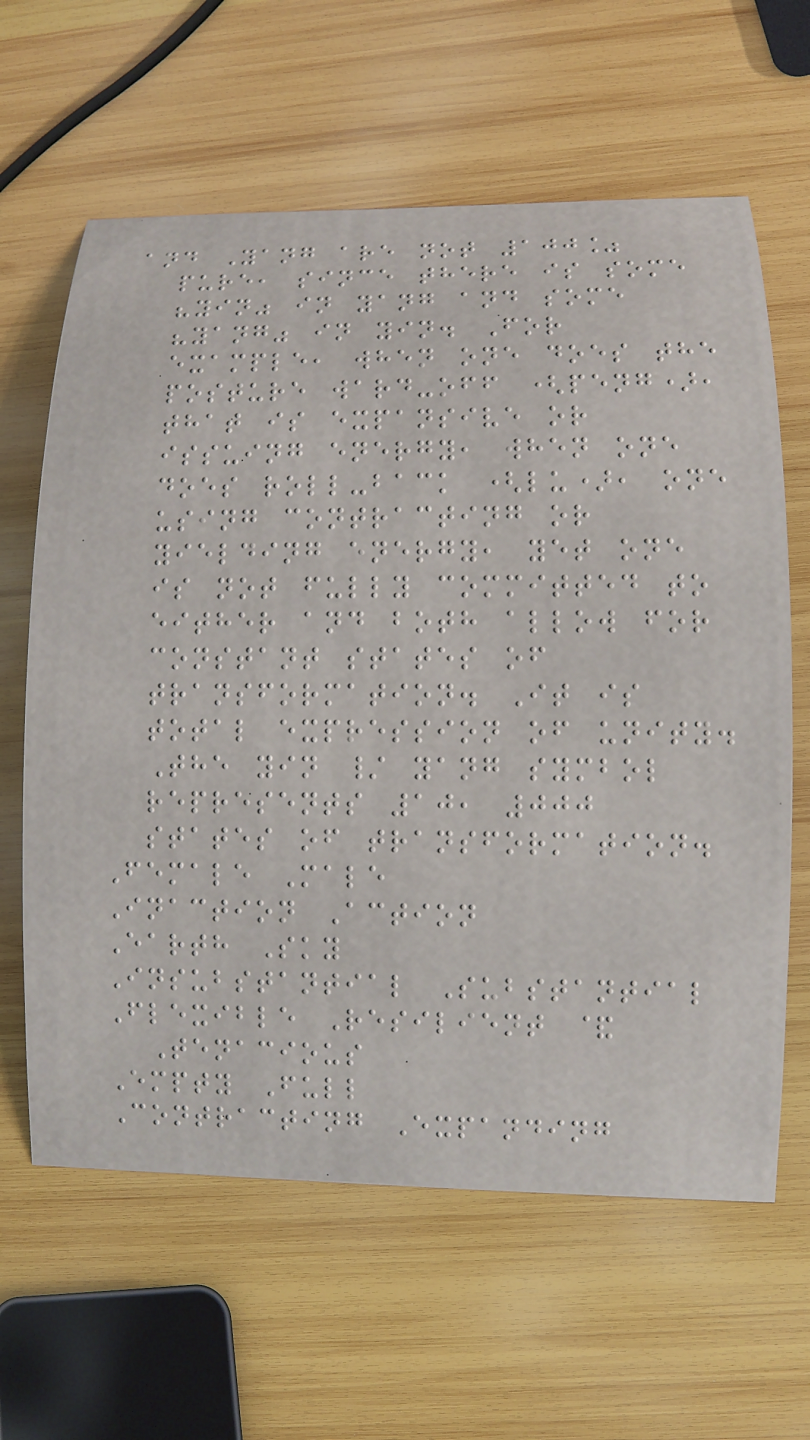and Yang are not 100%
pure, since there is some
"yin" in yang and some
"yang" in yin. For
example, when one does the
posture ward-off (peng),
that is expansive or
issuing energy, when one
does roll-back (lu), one
using contracting or
yielding energy, yet one
is not fully committed to
either and both allow for
constant states of
transformation. It is
total expression of unity.
The yin / yang symbol
represents 10, 000
states of transformation.
Female Male
Inaction Action
Earth Sky
Insubstantial Substantial
Flexible Resilient &
Tenacious
Empty Full
Contracting Expanding
